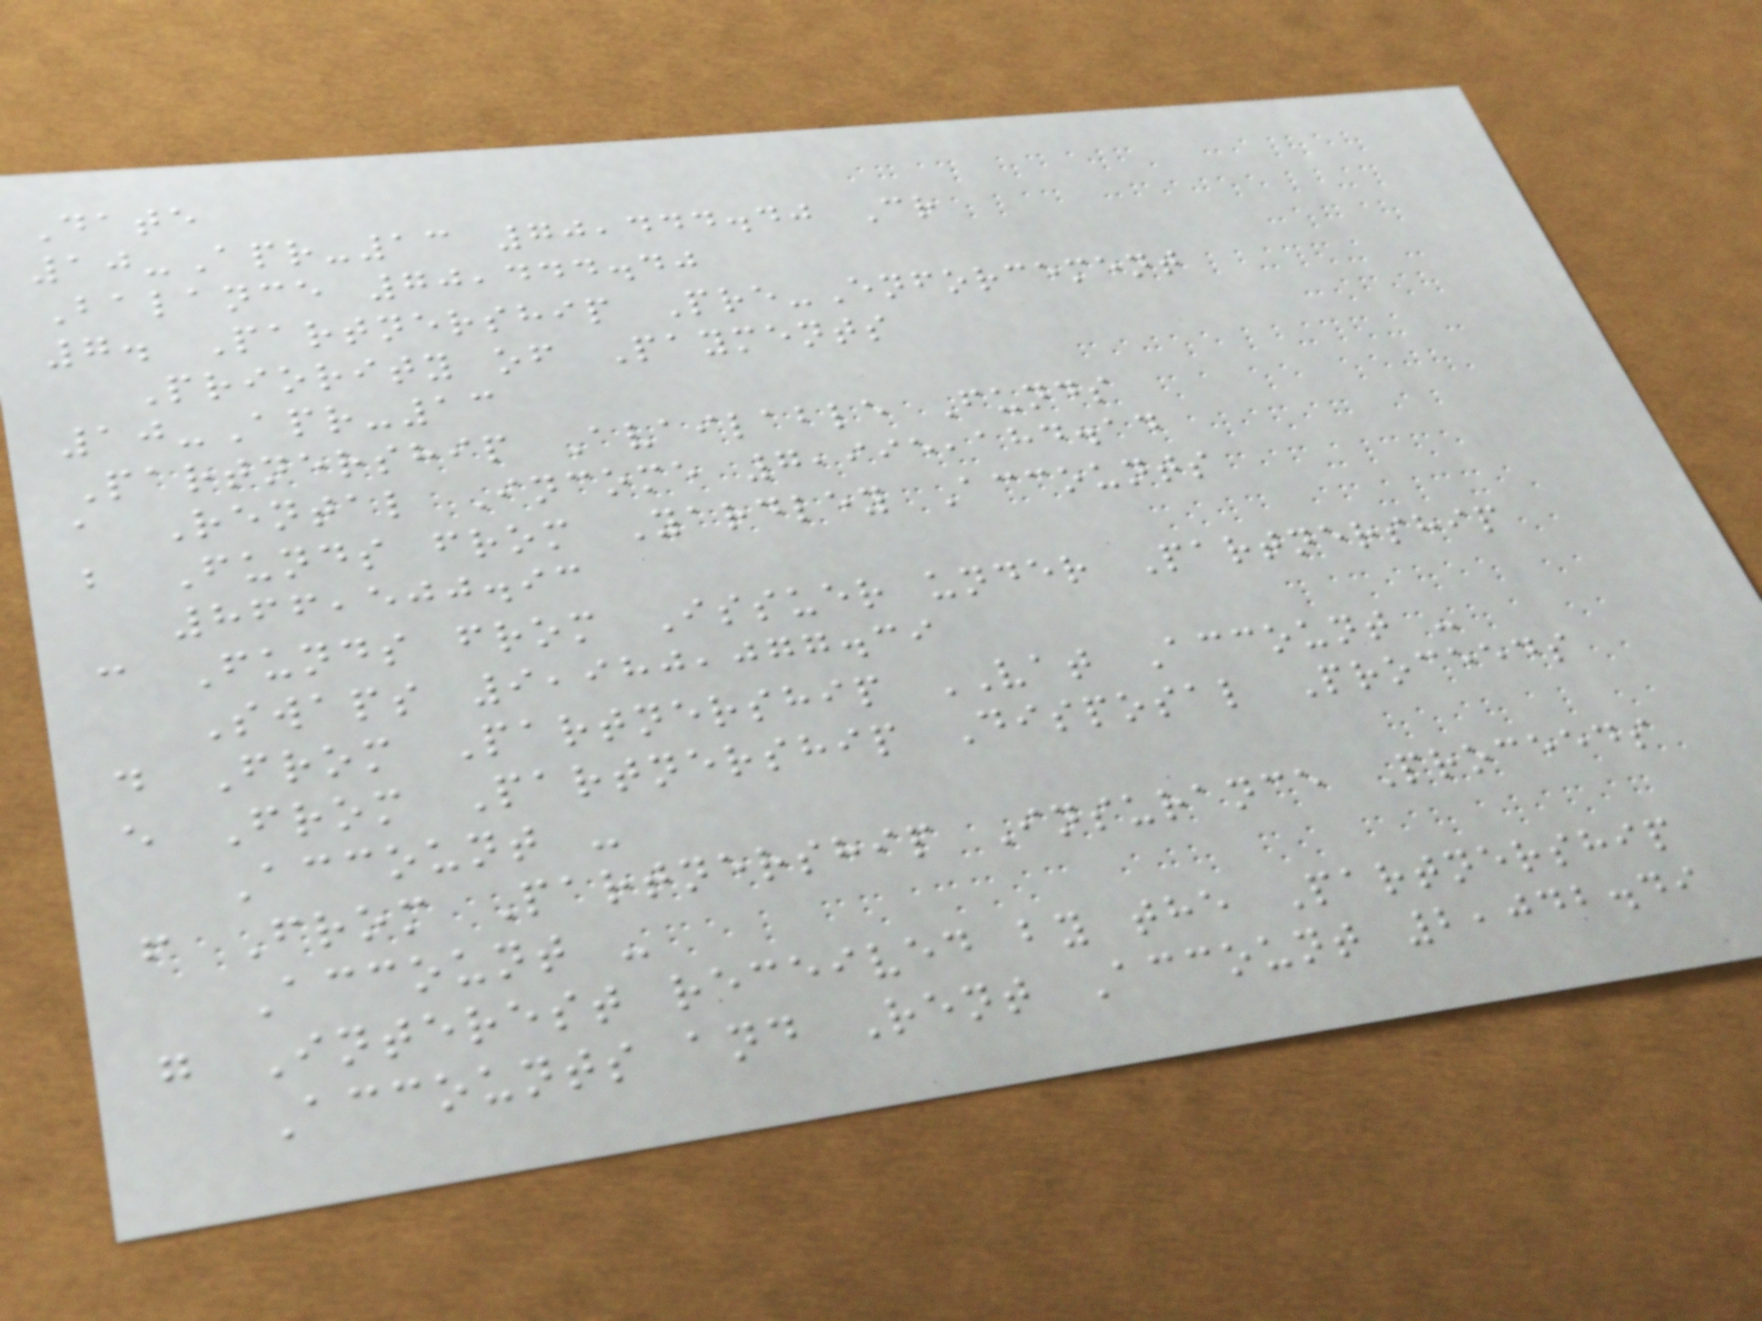Date
10-Apr-13 70,444.40 Cr
Balance 70,444.40
7. Partnership Pre-Enforcement
Priority of Payments
10-Apr-13
Partnership Available Funds
a Rental Income 7,995,184.14
b Funds from Yardley Accounts
866,500.93
c Funds from Issuer under Partnership
Swaps 9,980,077.39
d From Partnership VAT Account -
e From Partnership Disposal Proceeds
Account -
f From Partnership Insurance Proceeds
Account -
g Interest received by the Partnership
Accounts and Rent Account 2,042.49
